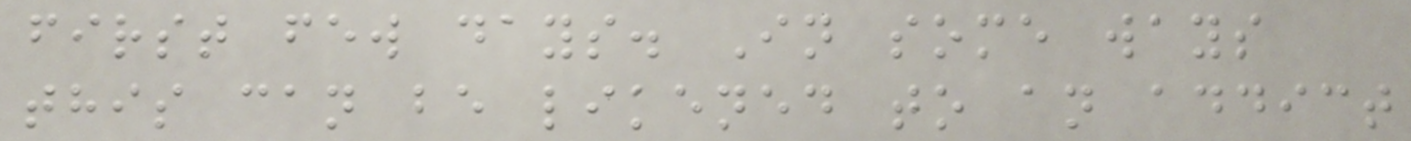first few days. In some ways
this can be likened to an addict
